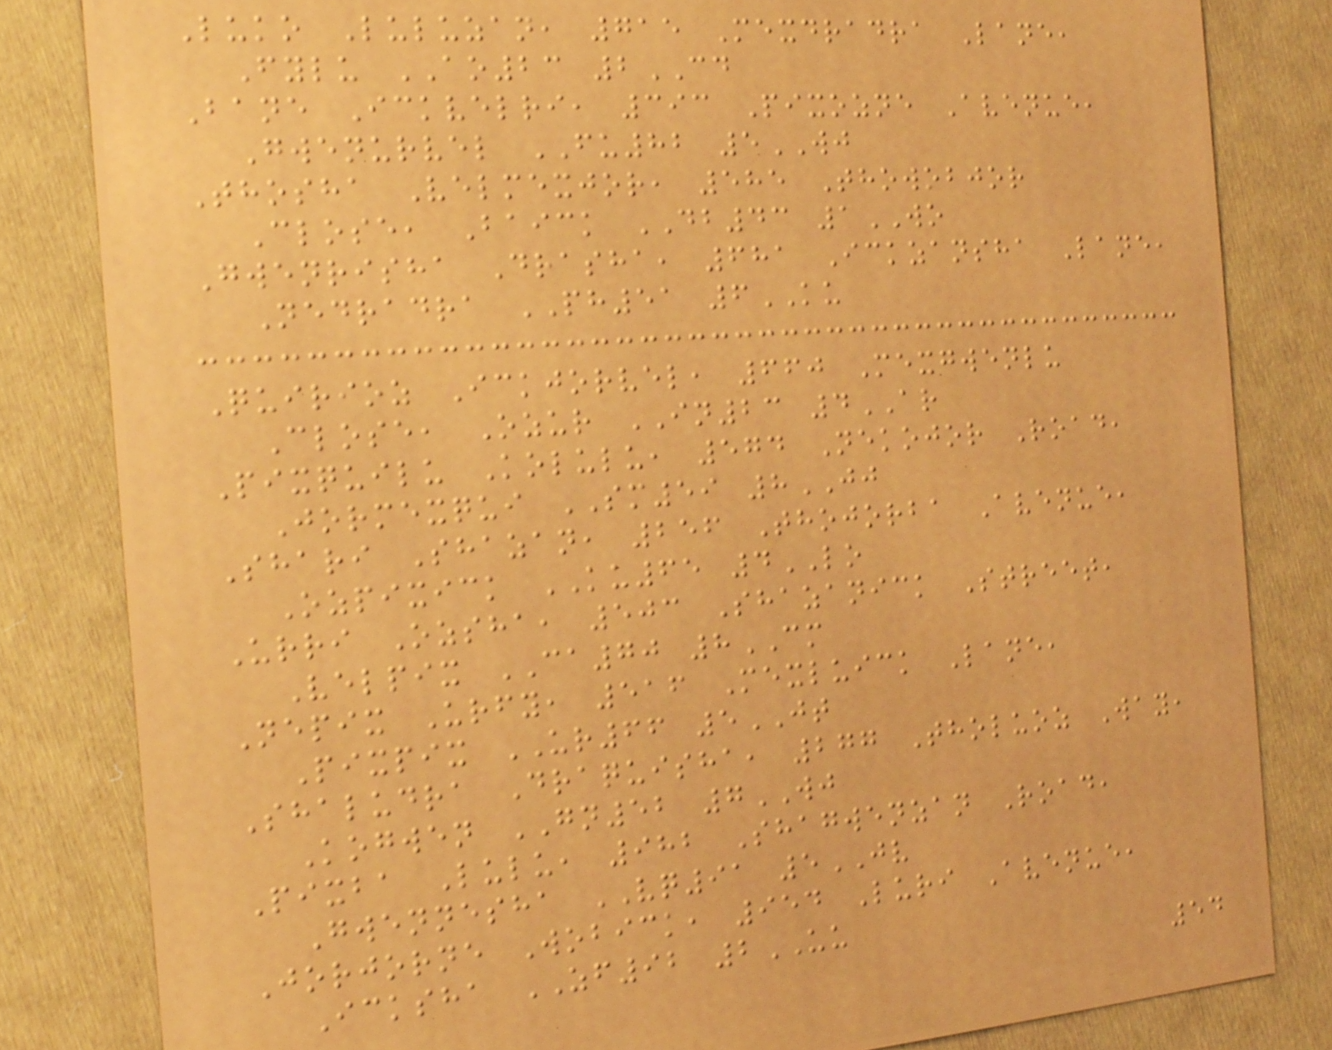Luko Luluzan, 715 Mexdradra Lane,
Fylu AO23 2CD
Bane Ickvelri, 393 Pixozne Avenue,
Gwenurvel FU82 5WJ
Thosha Velmexjor, 585 Thowobjor
Close, Baick DB43 1WO
Gwenrisha Drasha, 681 Ickzansha Lane,
Nedradra PH51 6KU
Quirioz Ickjorvel, 660 Mexgwenlu
Close, Ozur IN23 4AR
Pixquilu Kolulu, 574 Nekojor Road,
Jormexqui SM59 8JJ
Shari Shazan, 256 Thojorba Avenue,
Ozpixick KU65 4LO
Urri Ozsha, 503 Shazanick Street,
Velpix CA70 8CM
Nepix Urfy, 516 Mexluick Lane,
Pixpix UR66 5JT
Shaludra Draquisha, 277 Tholuoz Way,
Kogwen GN52 7WJ
Pixba Lulu, 982 Shagwenzan Road,
Gwennesha VQ91 5JV
Jorjorne Wobick, 954 Luri Avenue,
Icksha ZF92 2UU
54
